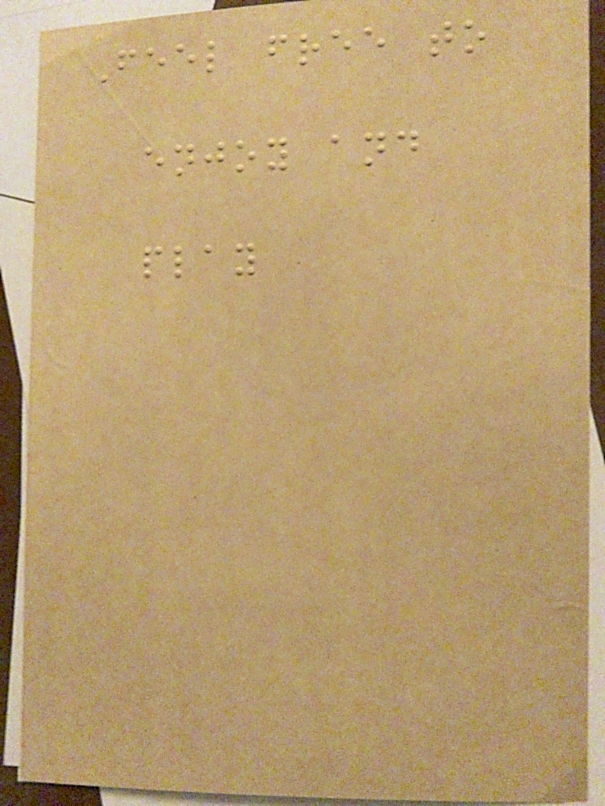Feel free to
enjoy and
play
